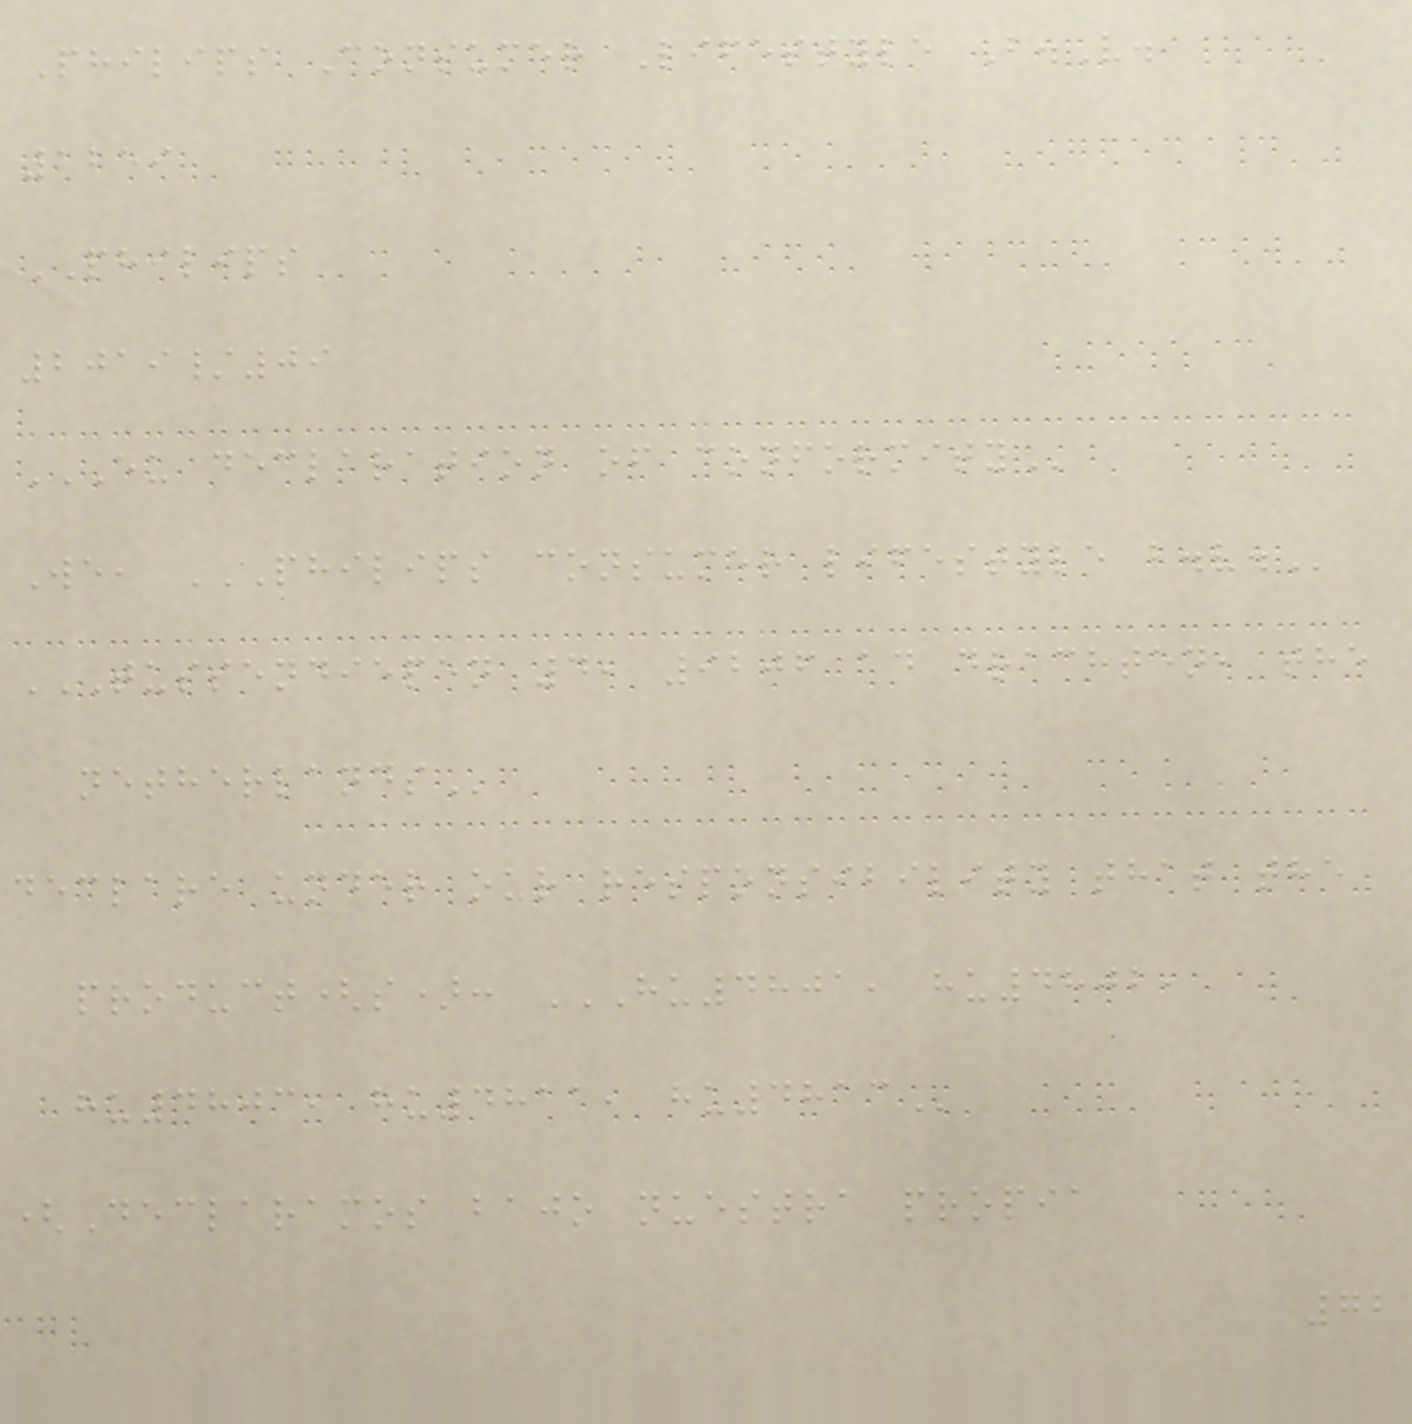Philips Consumer Lifestyle B.V.
1259
PHILIPS
2019/09
EU DECLARATION OF CONFORMITY
We, PHILIPS CONSUMER LIFESTYLE B.V.
TUSSENDIEPEN 4, 9206 AD DRACHTEN, THE
NETHERLANDS
declare under our responsibility that the
product(s): HU4801, HU4802,
HU4803, HU4811, HU4813
(Declaramos bajo nuestra propia
72
